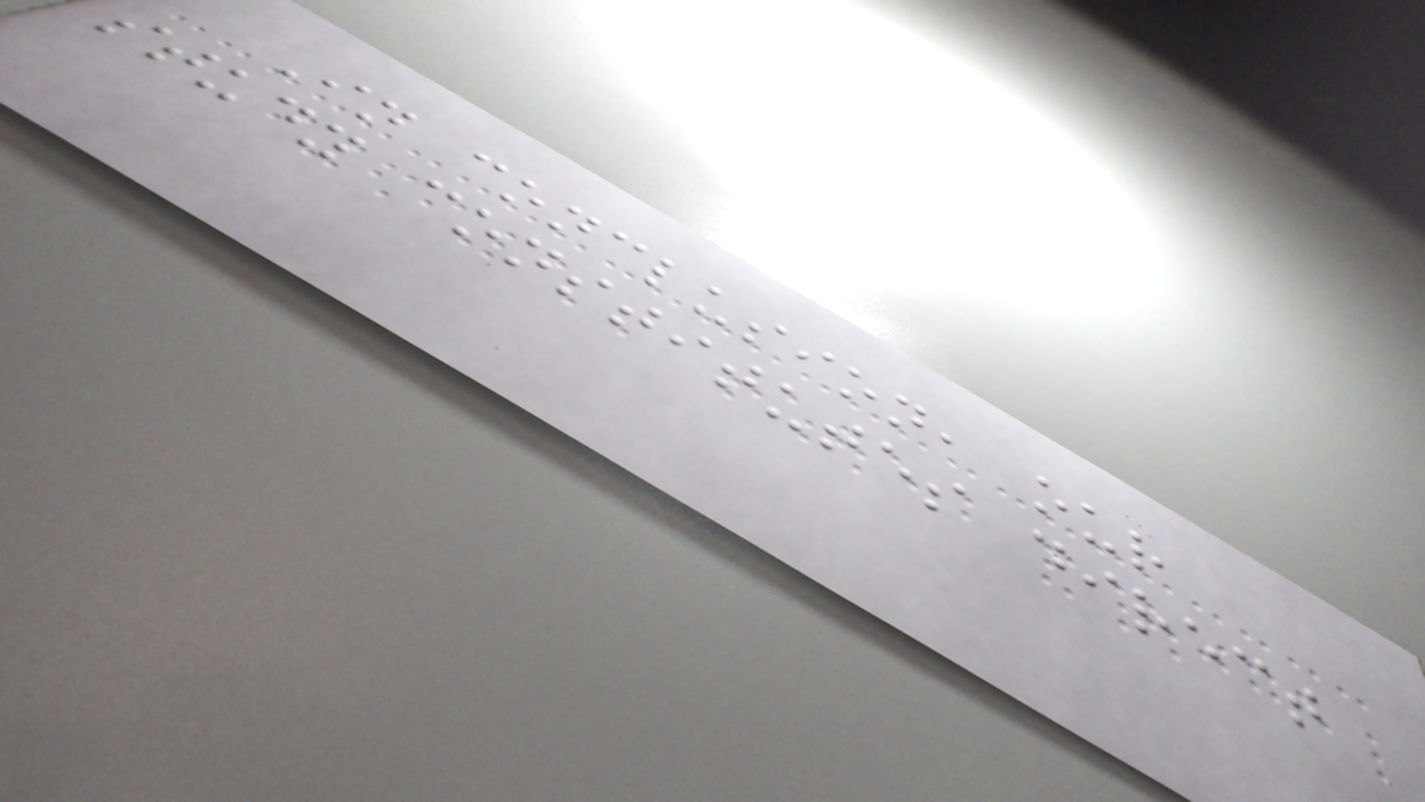In conclusion, our
study constitutes direct
